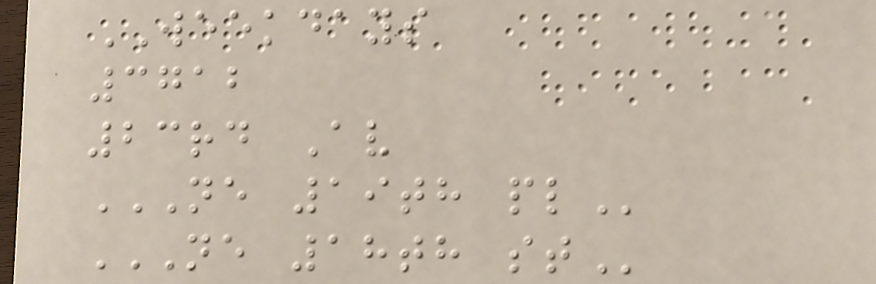WEEKDAYS
3712
23rd Av
NE 19TH PL
NE 18TH ST
